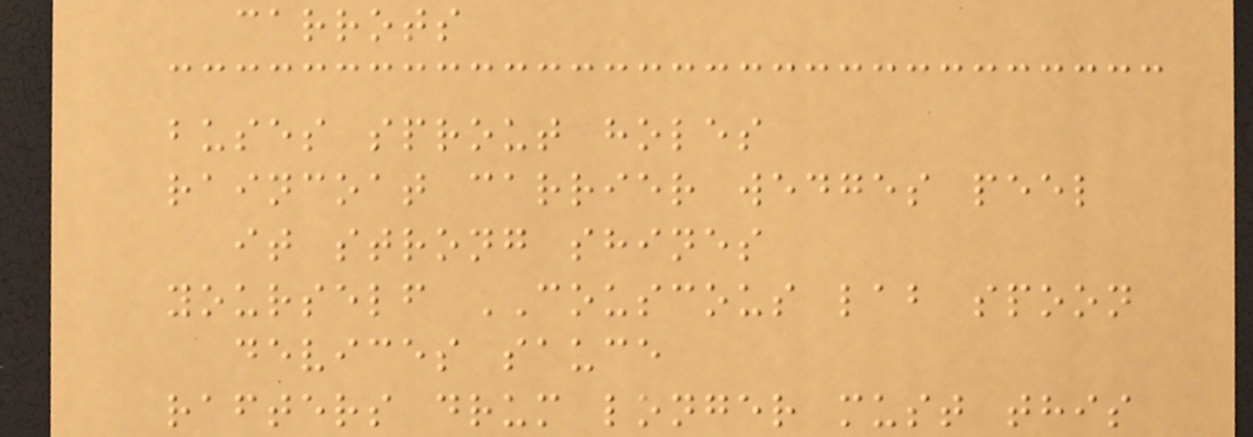carrots
buses sprout holes
raincoat carrier wedges peel
it strong shines
yourself COUSCOUS lab spoon
devices sauce
rafters drum longer must this
